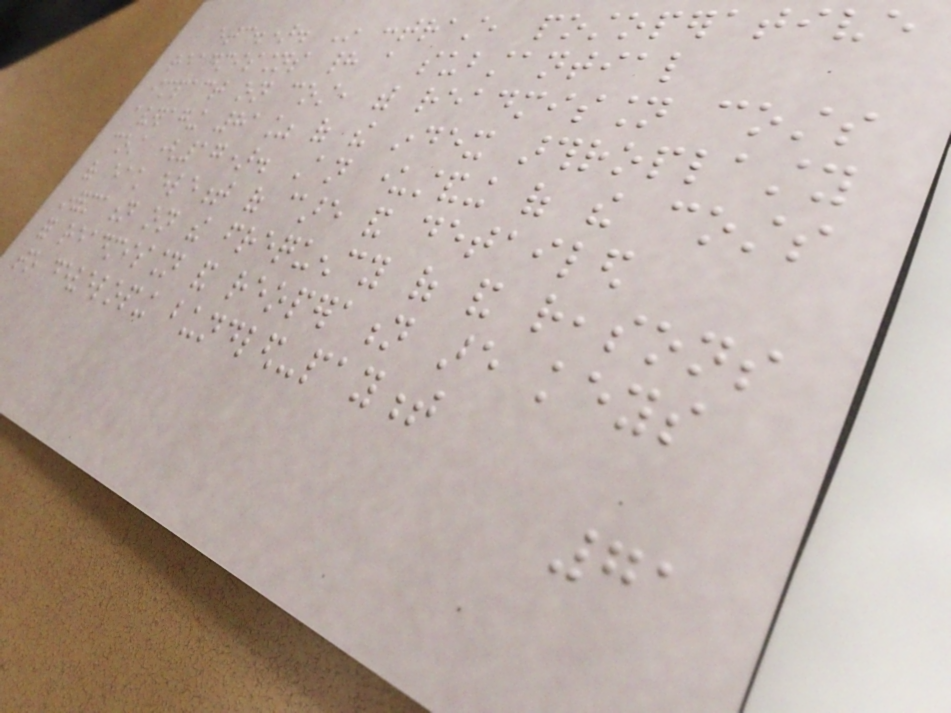etc.). In contrast, postoperative
readmissions had a substantial
impact on cost, with readmission costs
averaging 81% of the index arthroplasty
cost (17). An understanding of the costs
of each element of care and detailed
information on the frequency of and reasons
for readmission and reoperation are keys
to developing bundled-payment
71
